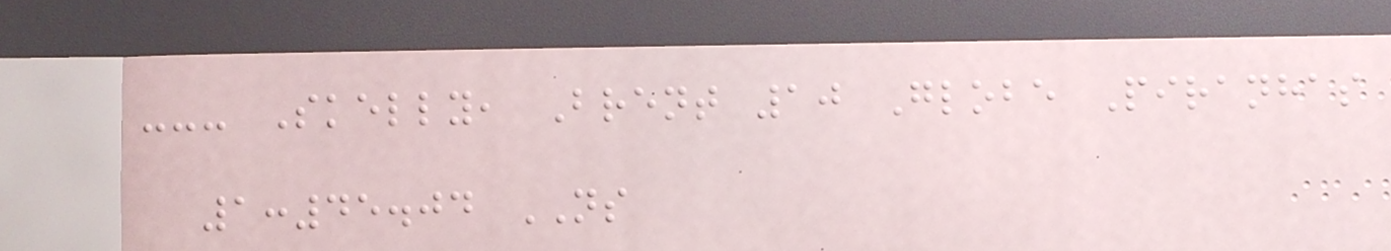--- Skelly, Brent 10 Globe Piranhas
1:45.04 NS
